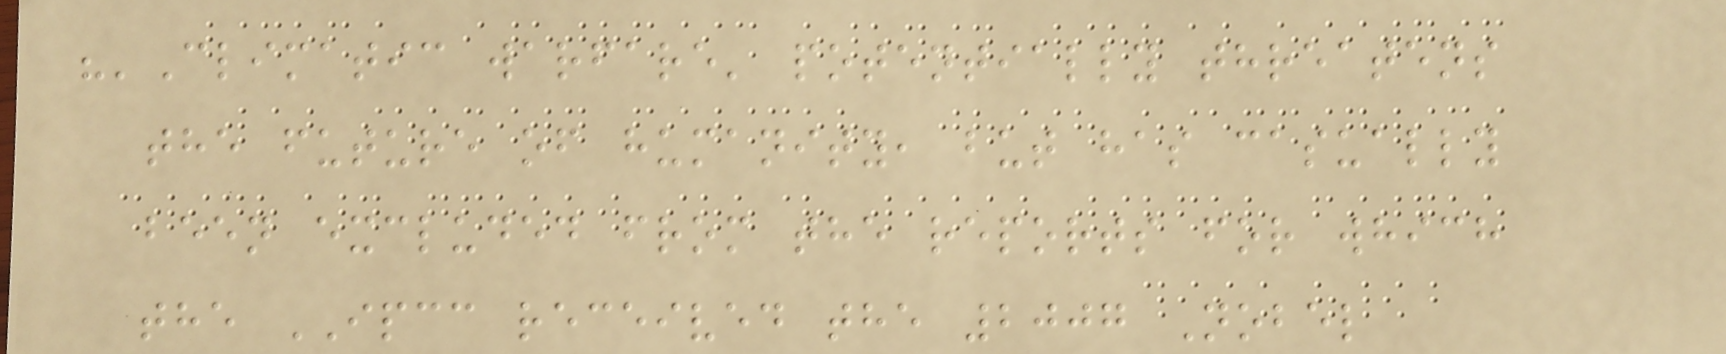"'Climatic warfare' potentially threatens
the future of humanity, but has casually
been excluded from the reports for which
the IPCC received the 2007 Nobel
